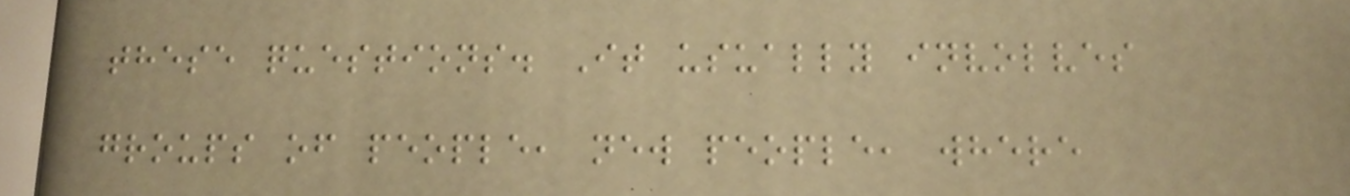these questions. It usually involves
groups of people, new people, where
